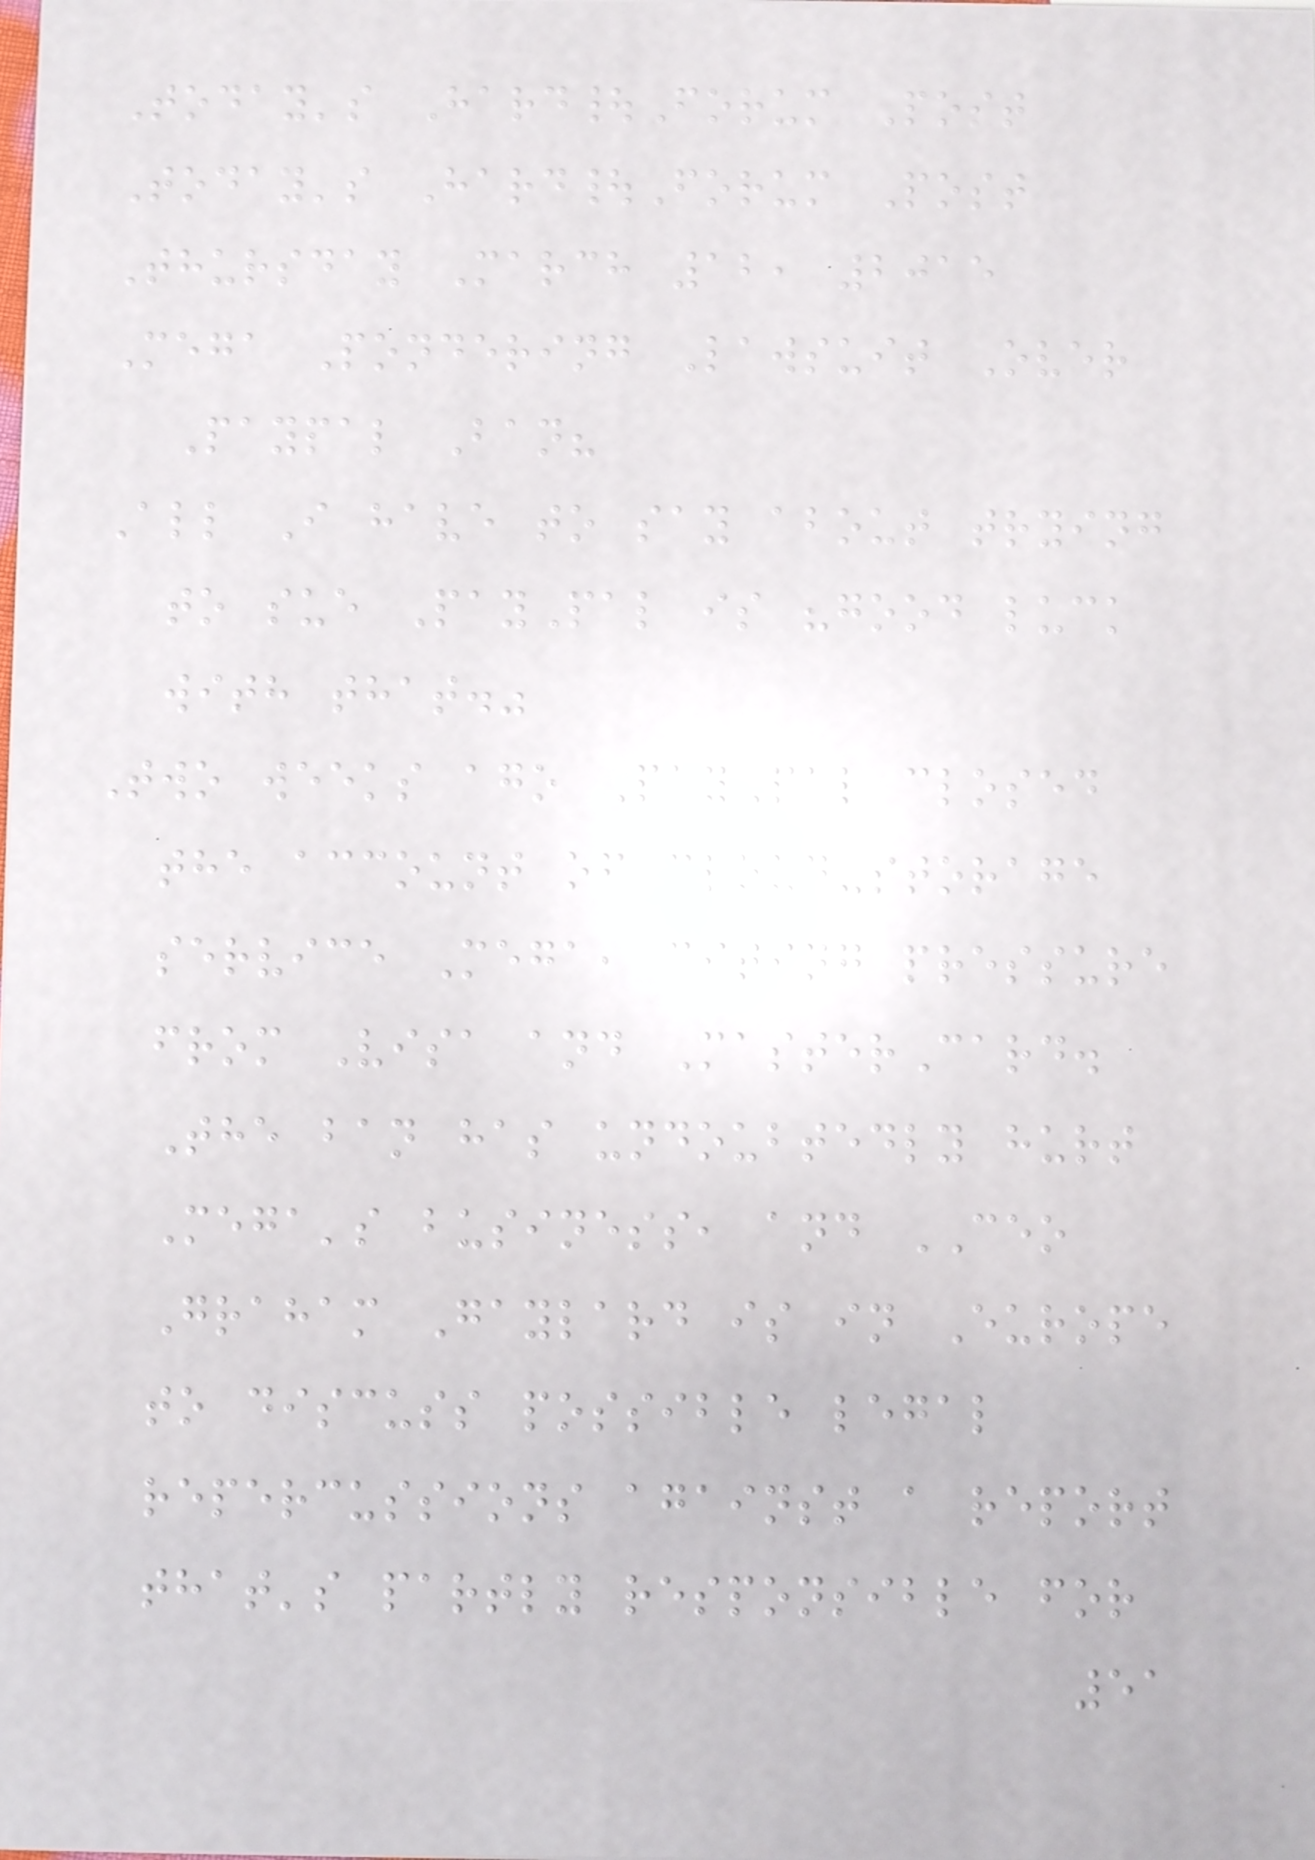Today's Hard|Forum Post
Today's Hard|Forum Post
Thursday March 12, 2015
Mega Pondering Lawsuit Over
Paypal Ban?
All I have to say about trying
to sue PayPal is "good luck
with that."
Two weeks ago PayPal closed
the account of cloud-storage
service Mega, citing pressure
from Visa and MasterCard.
The ban has undoubtedly hurt
Mega's business, and CEO
Graham Gaylard is in Europe
to discuss possible legal
repercussions against a report
that's partly responsible for
51
